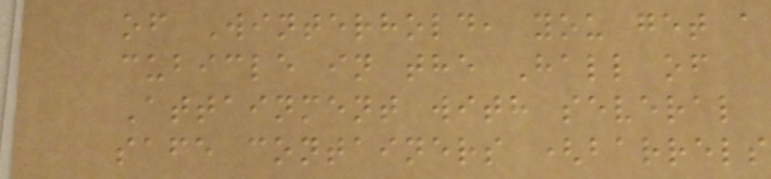of Winterhold, you get a
cubicle in the Hall of
Attainment with several
safe containers (barrels
